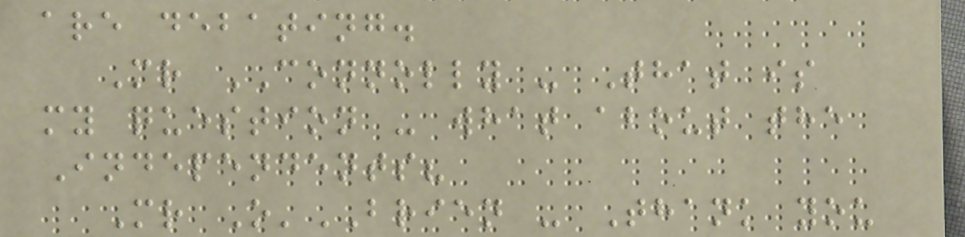are debating.
Mr CONNOLLY - That is
my question - what about the
Independents?
Mr O'BRIEN - Thank you
